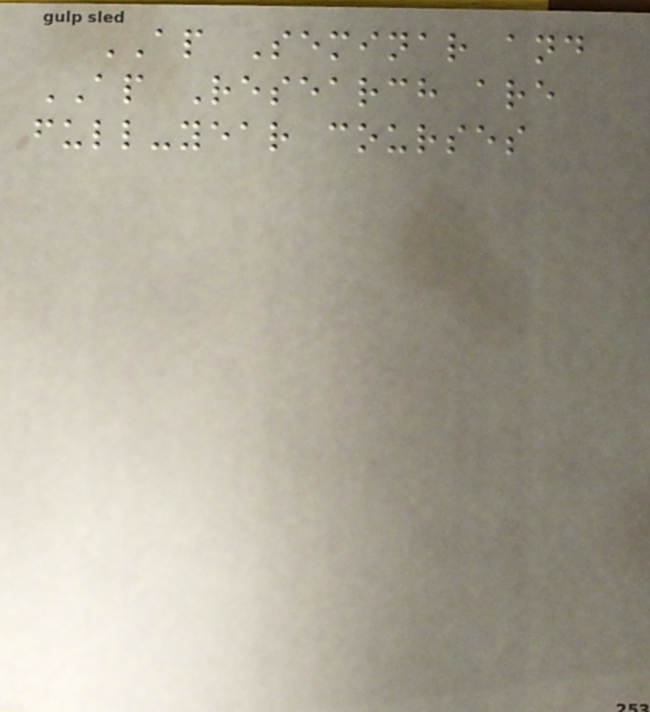AP Seminar and
AP Research are
full-year courses
